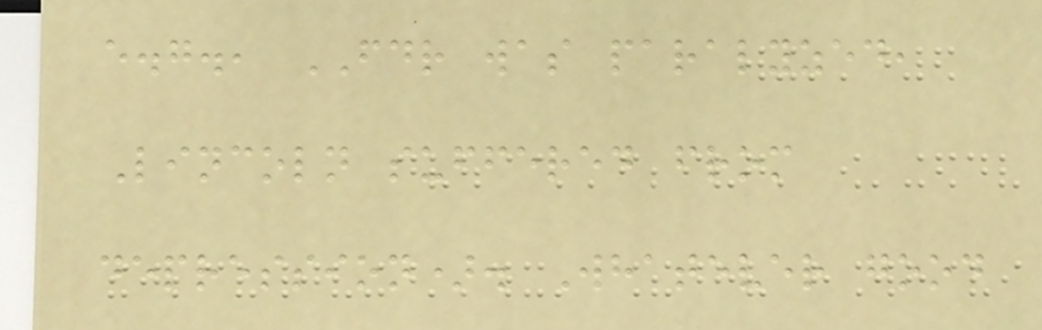e.g., FDR was paralyzed,
Lincoln suffered from
depression). Whatever good
